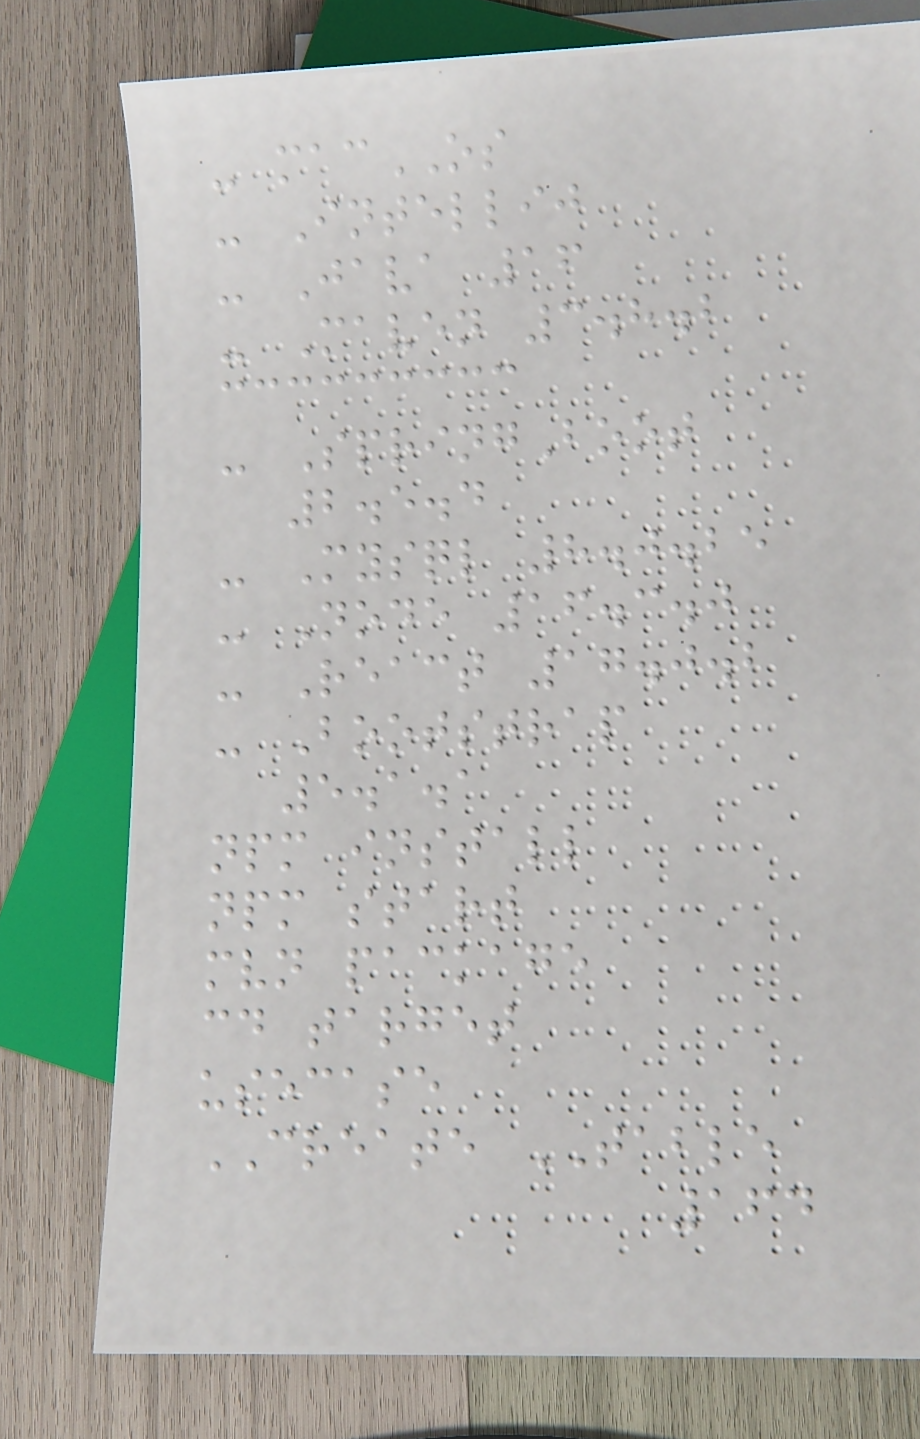- macOS
- Intellij
- Java 16
- Maven 3.8.2
- SpringBoot
2.5.4
- Mysql 8.0.25
- Node 16.3.0
- React 17.0.2
- Bootstrap
5.1.1
npm install
npm start
mvn package
cd target
usecase
CREATE TABLE
164
